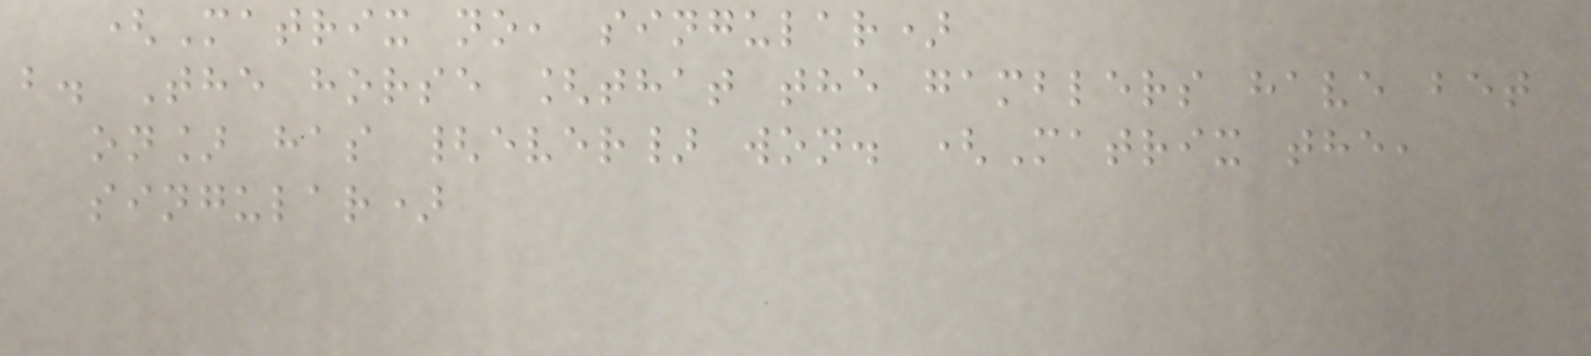(Matrix no, singular)
b. The horse [that the gamblers have bet
on] has {ever} won. (Matrix the,
singular)
